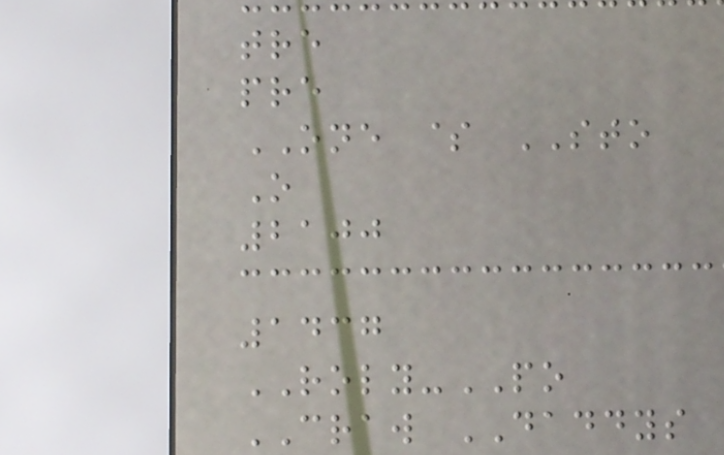tre
pre
ONE $ STO
O
2100
1437
ROLY-PO
CRAW DADDYS
